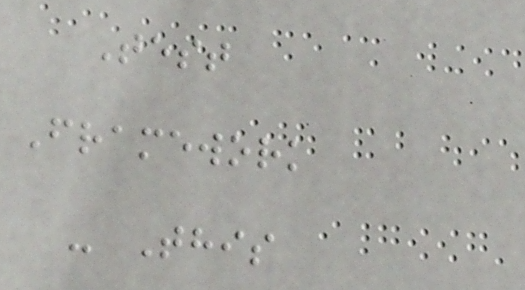Test
Framework
- This
